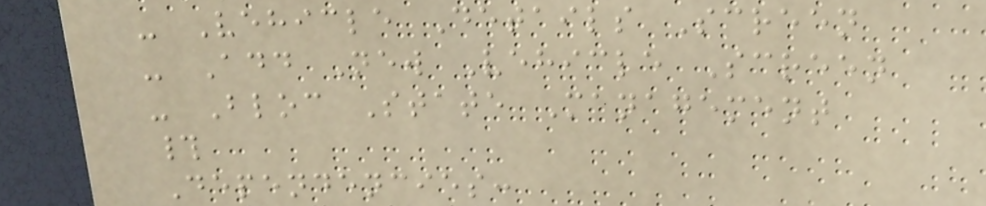- Vehicle Details Screen
- Add New Vehicle Screen
- Bloc State Management
#
Dependencies:
